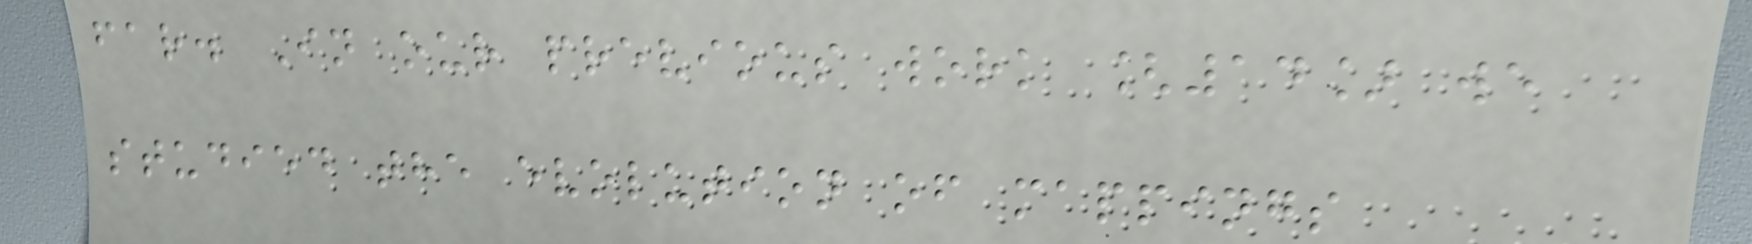far. In our previous work [14] we
studied the evolution of mappings
